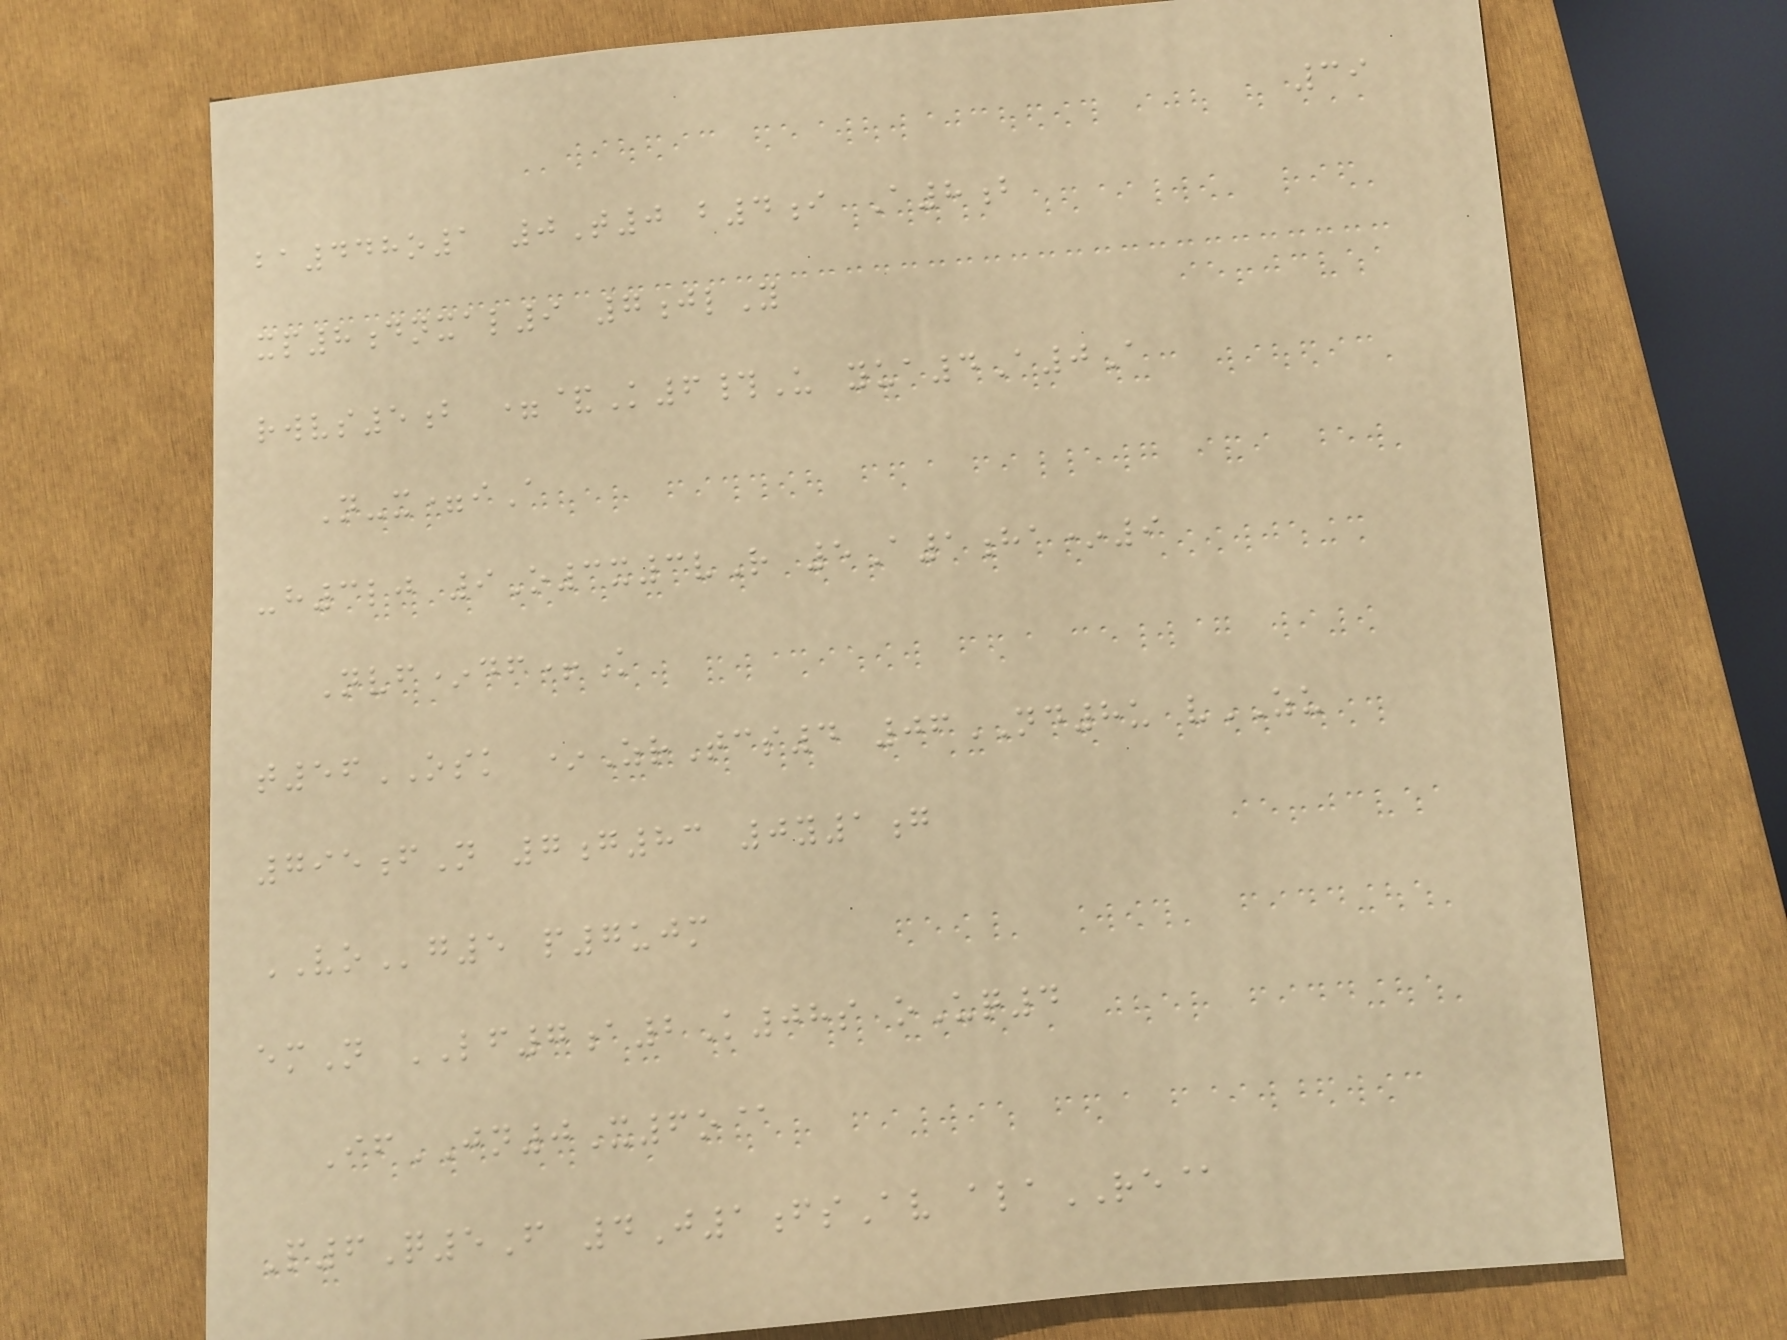39
ba448o1 0T0 b4i A8b
xp8dnxal9 7jlY
rwvs5b =&K6#U yua4A0A
N-x=iA
-h3lj 9O3x3vR 5A1ha*9
Nvf*df+K
t56OSK *ZrTcs4 06ND8u vZU
795fN 7g83 0y1g
VOg5 p7ujm
emN LF7a2K08s oUq4
IfJN0X6o@
P6Q5F 4J1fsAv alaRE@
